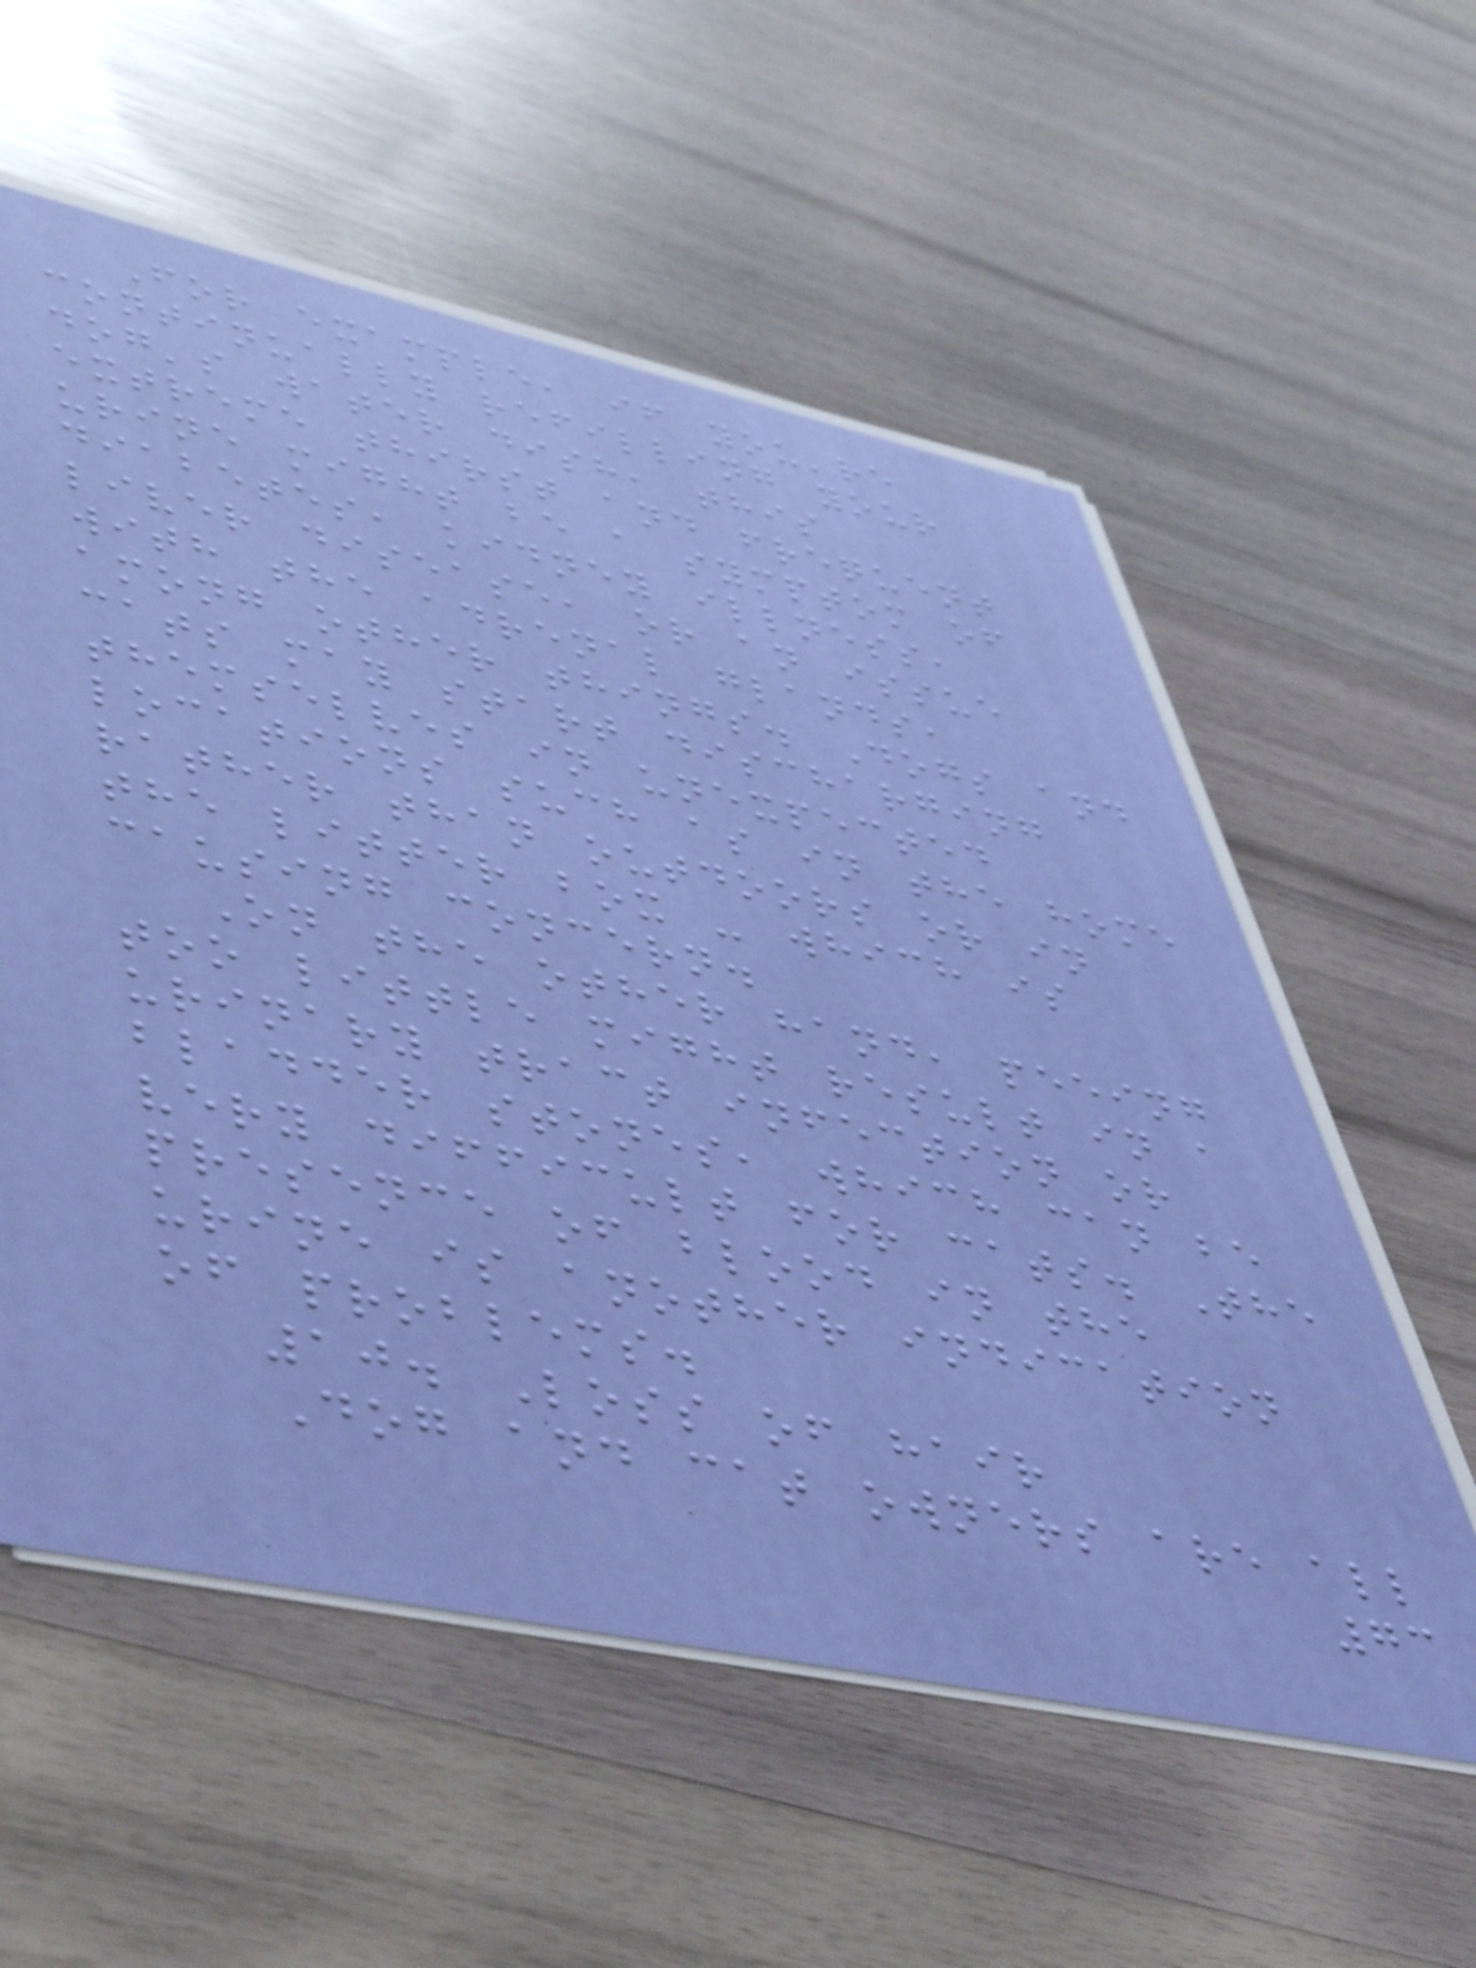For example, if you're
continually refilling your
dog's water dish, this
extreme thirst and frequent
urine might be a symptom of
diabetes, kidney illness,
liver disease, or an issue
with the adrenal glands,
among other things. Dogs and
cats may start discharging
themselves in unexpected
locations such as in the home
rather than outdoors or in
the litter box - which is
causing concern.
On the other hand, peeing
too little might result in a
urinary tract infection or
bladder stones, which can be
very difficult for cats. The
presence of blood in the
urine is another indication
of problems.
10. Loss of hair
Dog and cat owners are all
73
